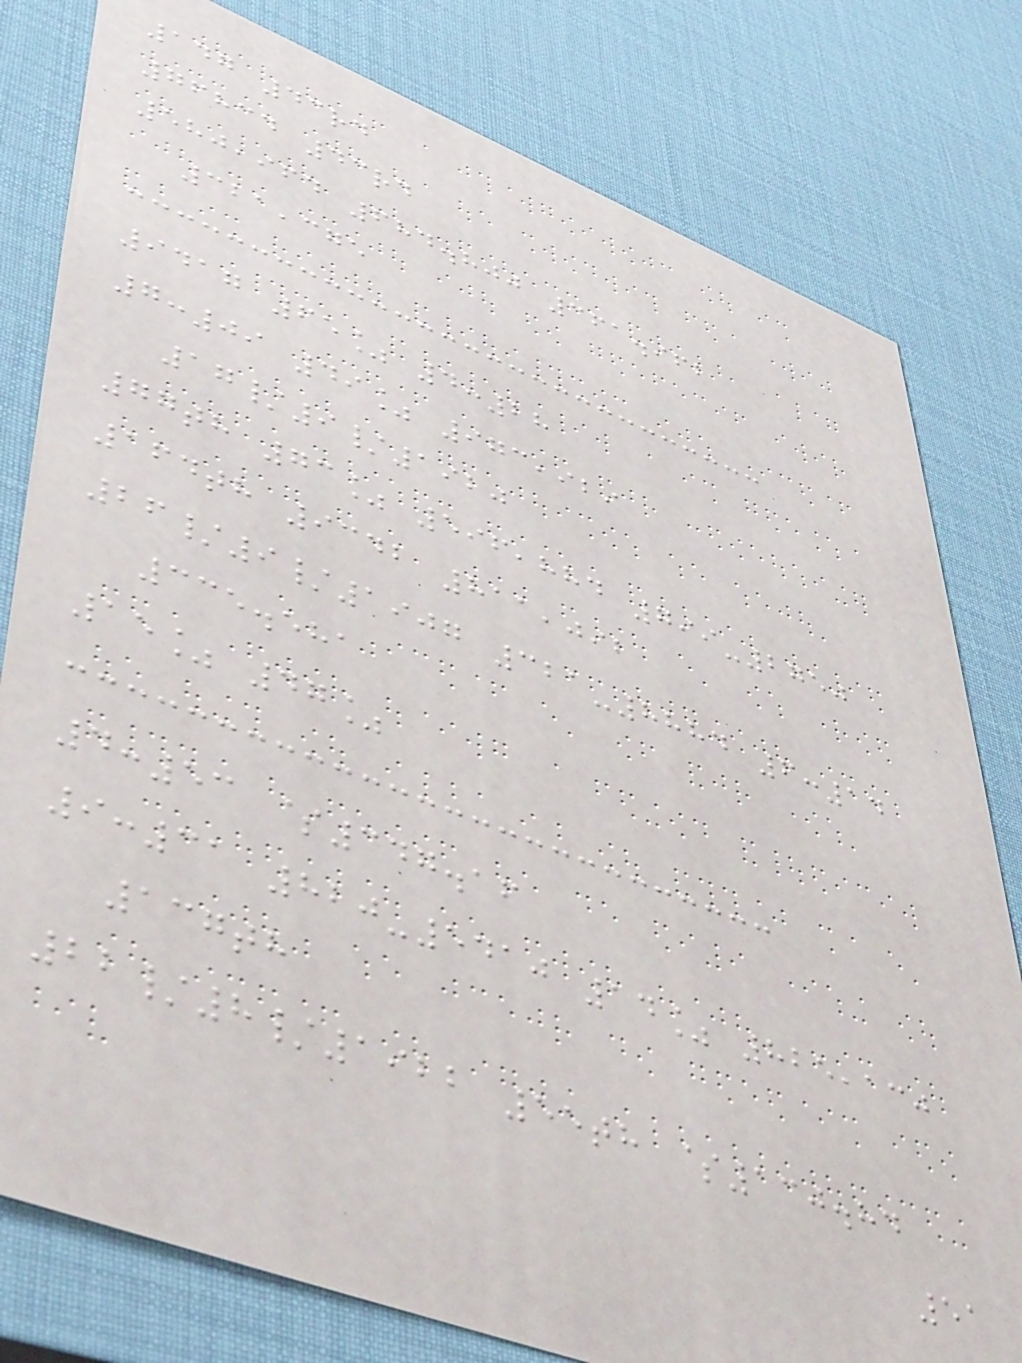147 43rd
76834 43rd
580,964 684.800 361.962
321,375
9417 65% 4:28
7:09 49% 973,929
17/9/1920
77th 73% 596,884 799-2750
164th 9342 811,092
26/9/1907 321-8884 6:14
335.581
15% 47%
4:53 $347.16
9:31 820-5410 14% 825,130
137th
22/8/1922 55th $130.84
51
